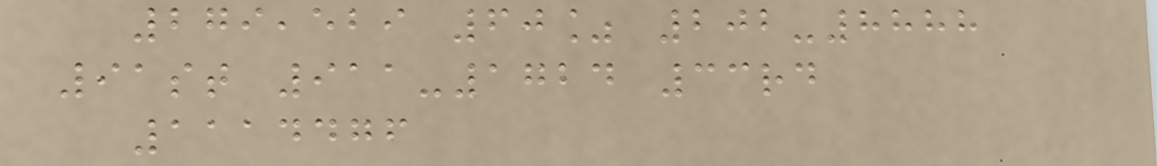279,529 60% 202-8888
91st 911-1724 33rd
1114476
